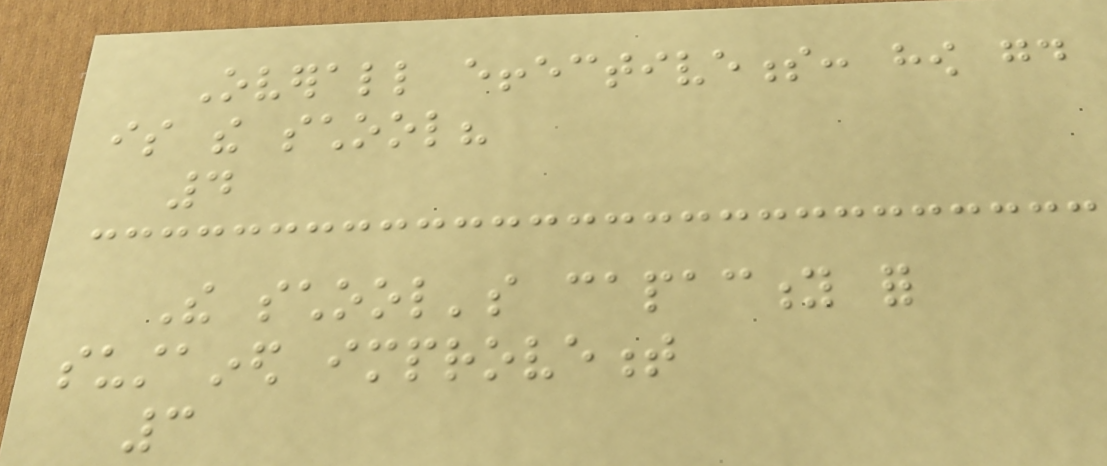Overall effectiveness: how good
is the school?
4
The school's capacity for
sustained improvement
3
